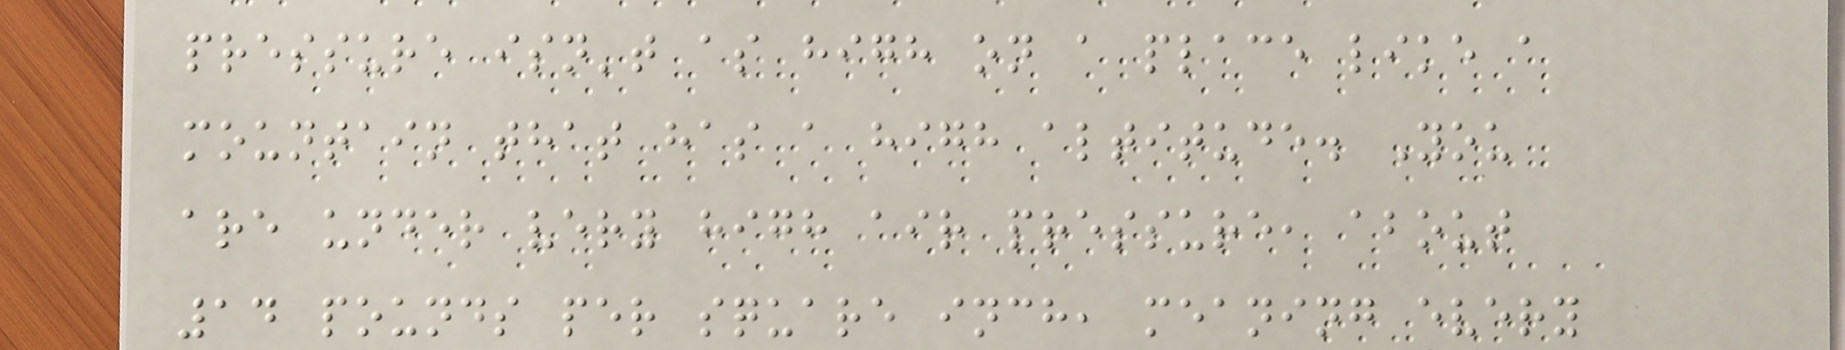pressure isn't as high on a place like a
mountain that has a high altitude. You
are under very high air pressure, about
14 pounds per square inch, meaning every
